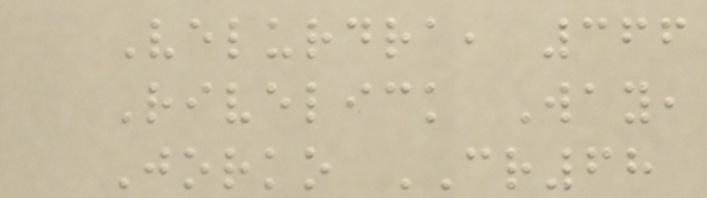Velurdra, 366
Rivelick Way,
Jorko CR68
